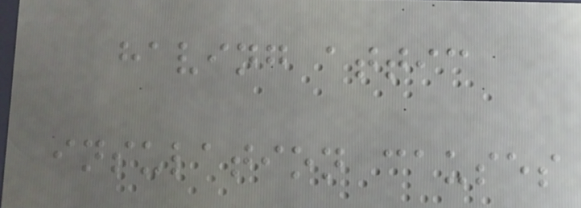having attic
insulation causes
